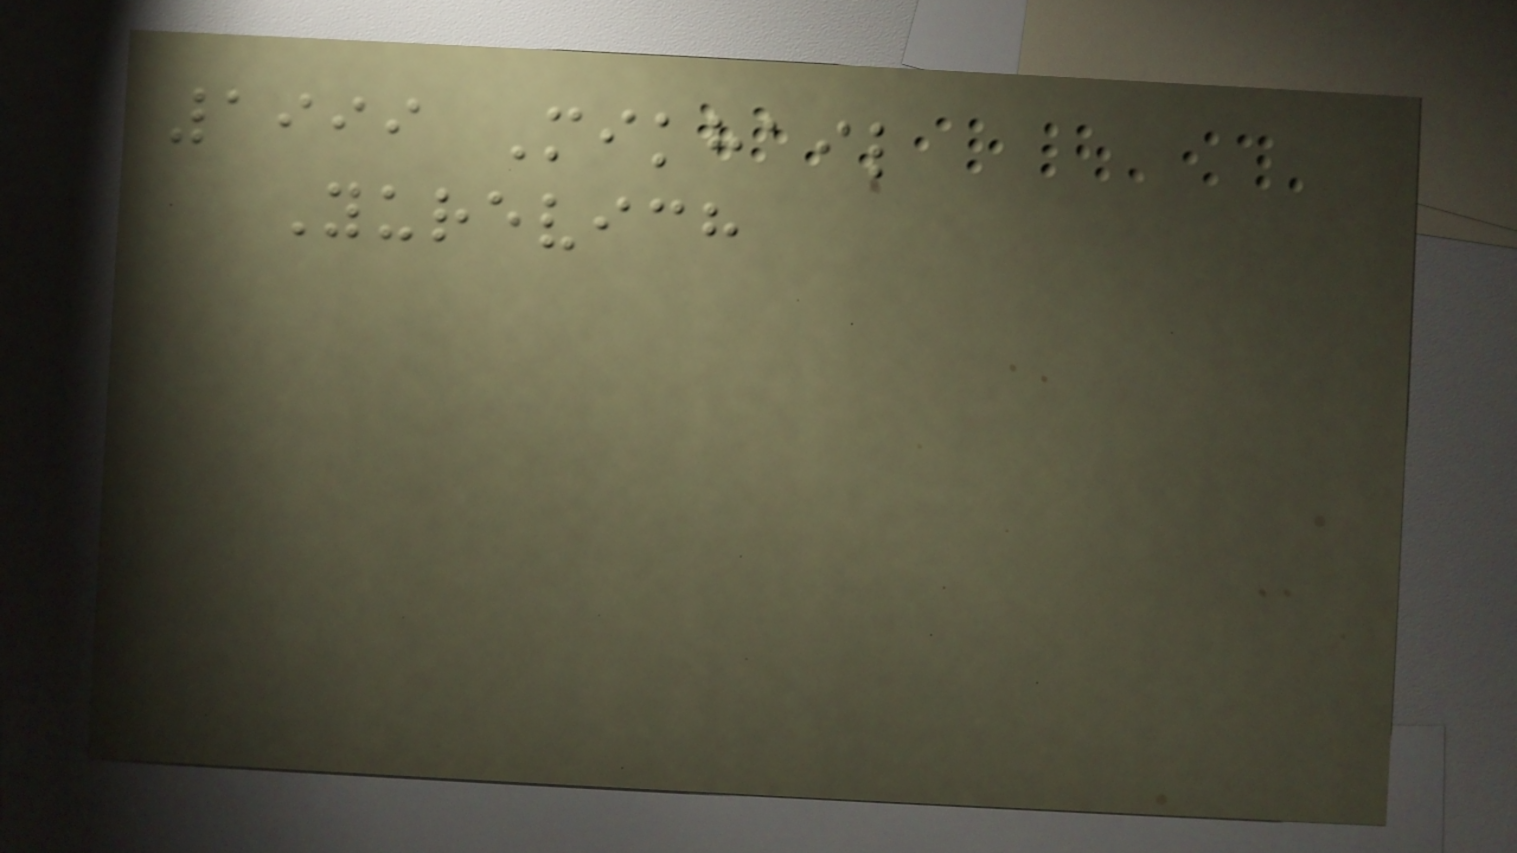1999 Mikhail
Yurevich
